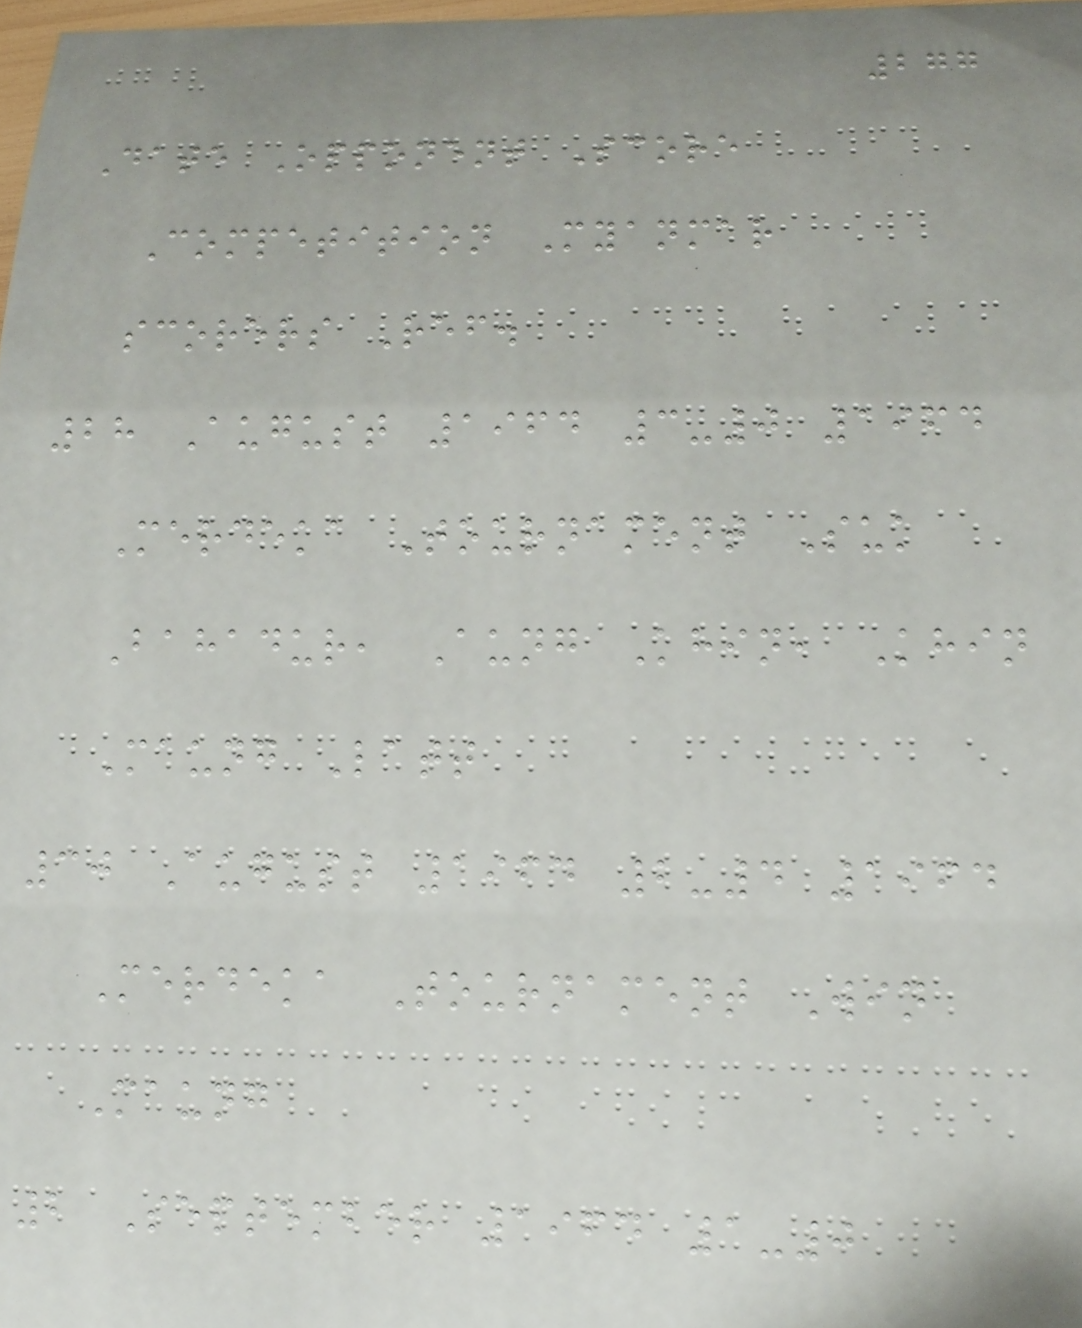277
Date Opponent Score
Competition Myanmar
scorers Ref.
28 August 1964 3-0 1964
Merdeka Tournament Suk
Bahadur, Aung Khin, Khin
Maung Latt
30 August 1964 2-4 1964
Merdeka Tournament Win
Maung
2 September 1964 1-0
